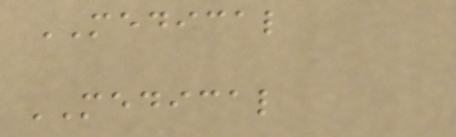MEDICAL
MEDICAL
